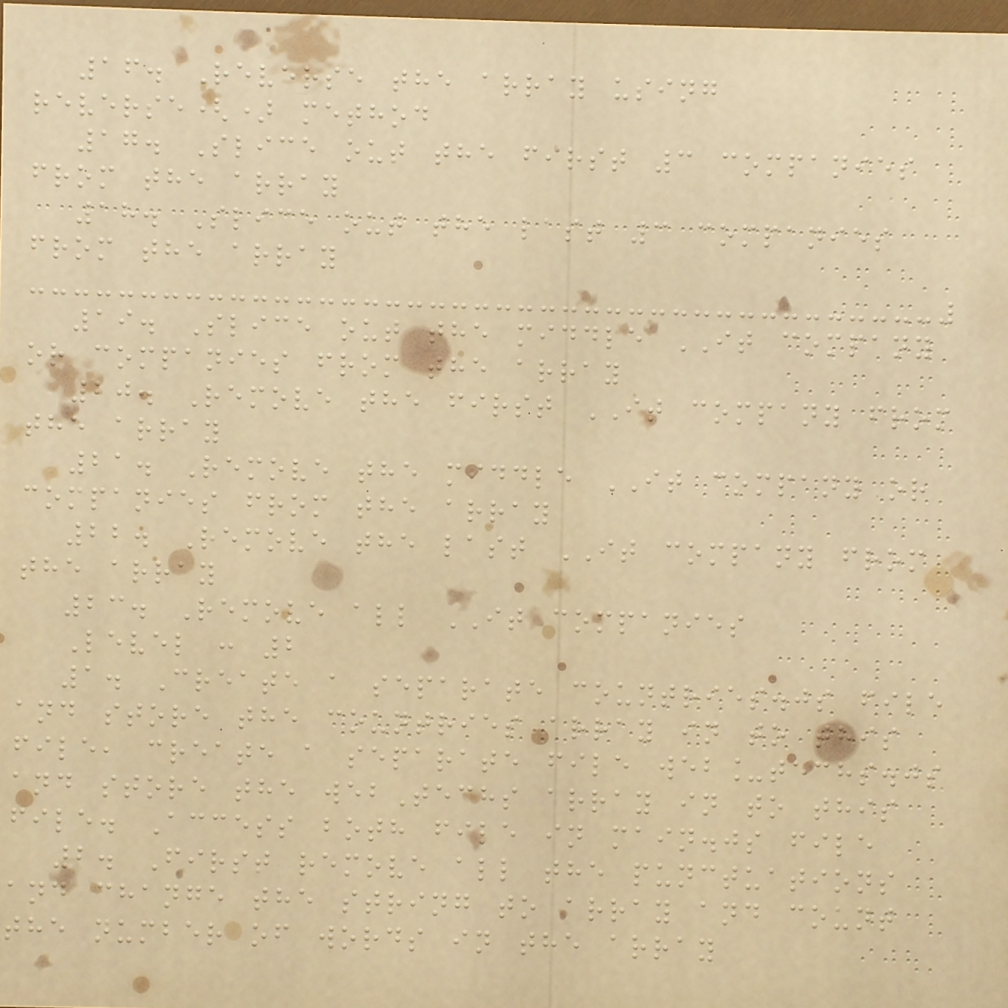16. Reverse the array using
reverse() method
17. Slice out the first 3 companies
from the array
18. Slice out the last 3 companies
from the array
19. Slice out the middle IT company
or companies from the array
20. Remove the first IT company from
the array
21. Remove the middle IT company or
companies from the array
22. Remove the last IT company from
the array
23. Remove all IT companies
Level : 2
1. Create a separate countries.js file
and store the countries array in to this
file, create a separate file web_techs.js
and store the webTechs array in to this
file. Access both file in main.js file
2. First remove all the punctuations
and change the string to array and count
the number of words in the array
